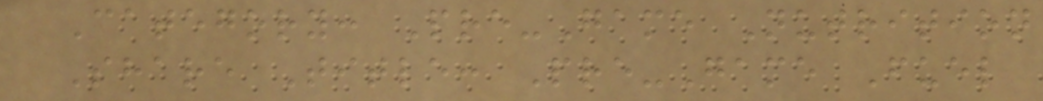Category: Pre-Game Nutrition
Share Title: Pre-Game Fuel
